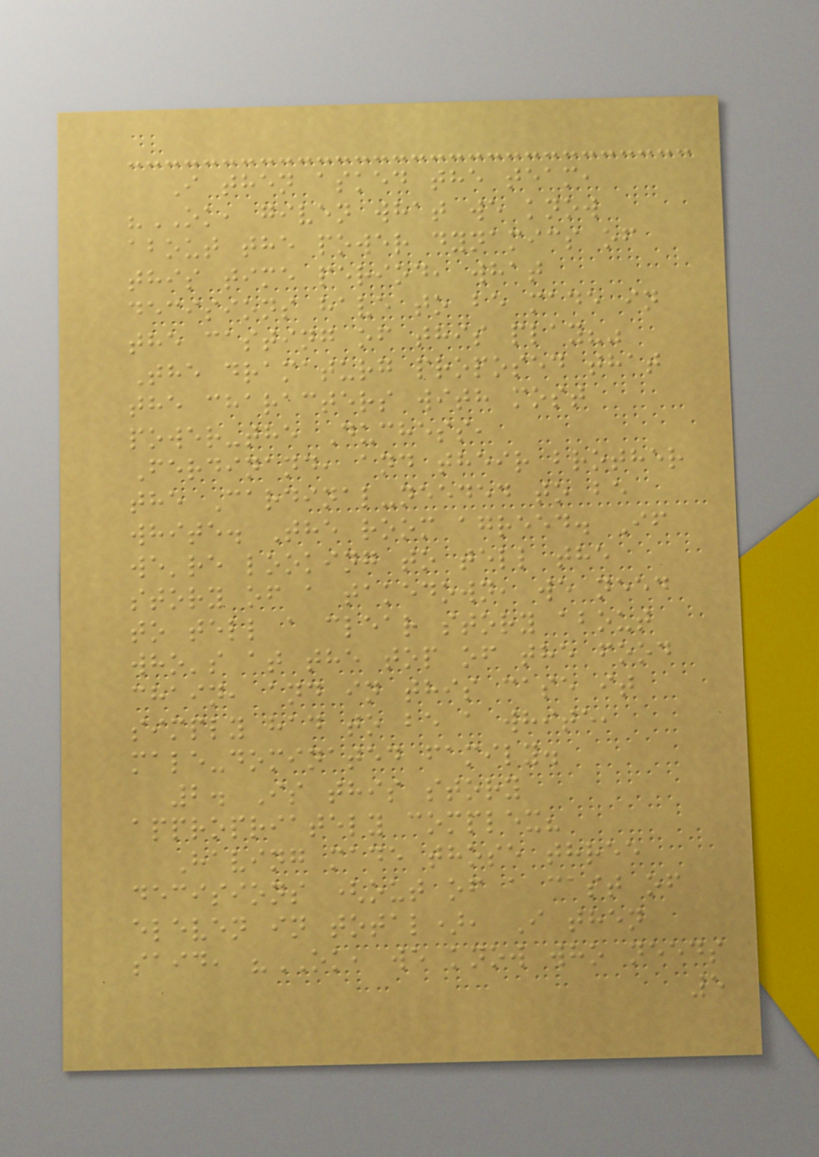I then asked the team,
"OK, given what we know
about the power dynamics of
this time period, what
decisions have to be made in
the casting of this play?"
The dramaturg proposed that
the characters with most
power-the Duchess,
Ferdinand, and their brother
the Cardinal-needed to be
white. The room agreed. If
we're looking to tell the
story of a takedown, we need
to tell a clear story about
who's at the top of the food
chain, and in this case it
simply had to be a white,
male-dominated family.
2. Is this story
appropriately complex?
Having made those three
decisions (out of a cast of
eleven in total), I then
said, "OK, we know who needs
5
